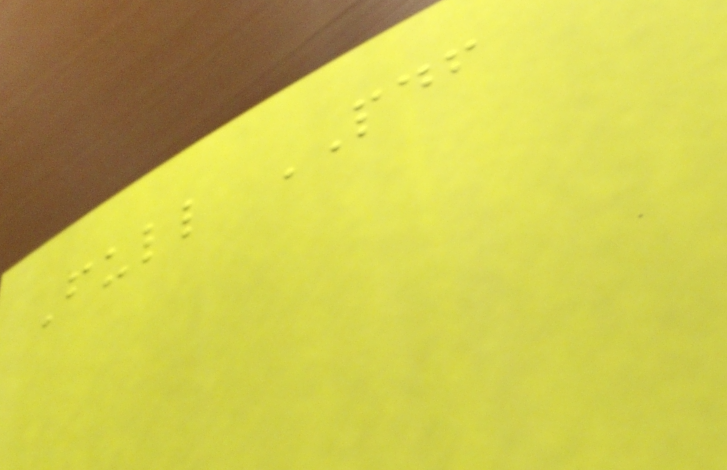Full PDF
